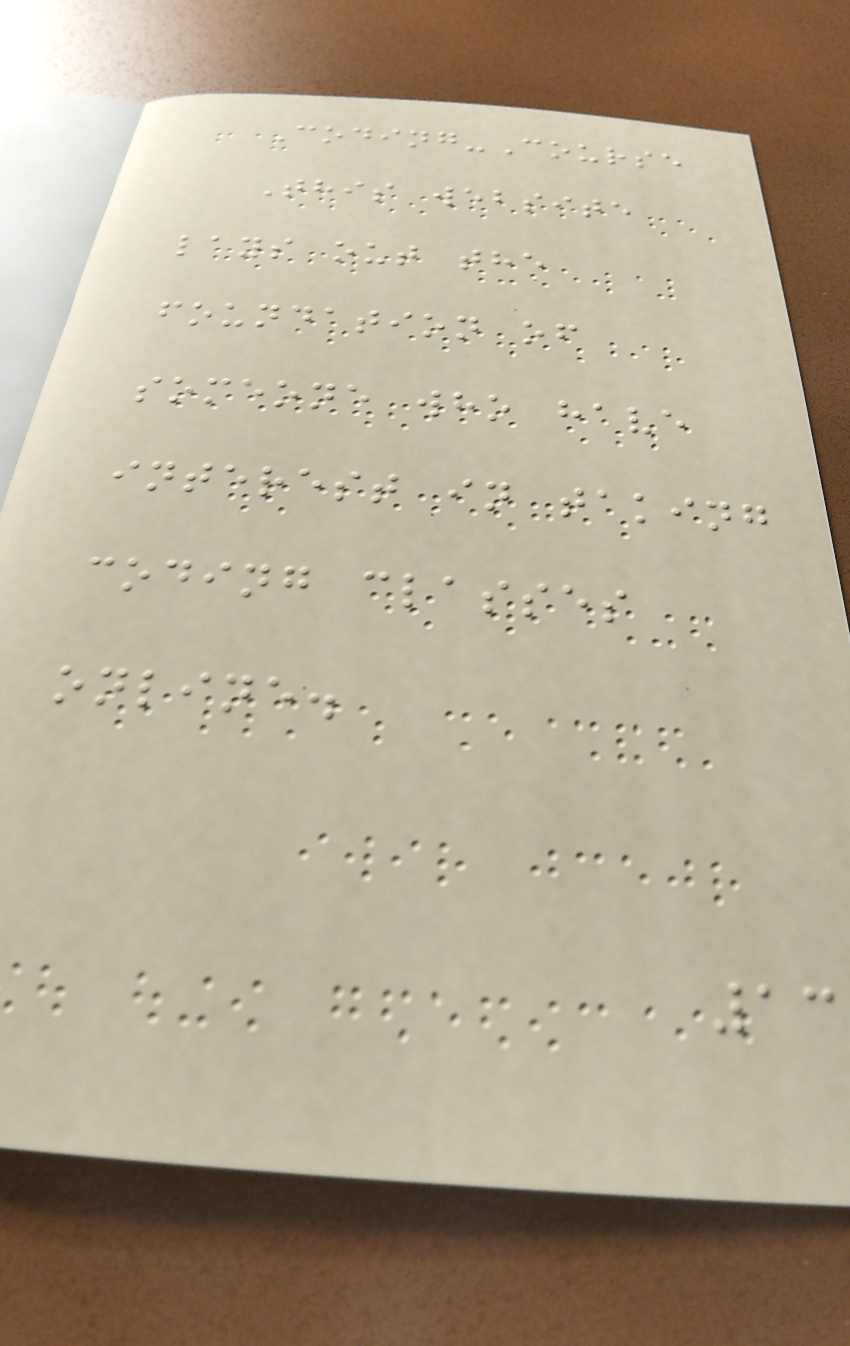Coding-Course
This website
lays out the
foundation of
someone who have
interest in taking
coding classes
online.
13
